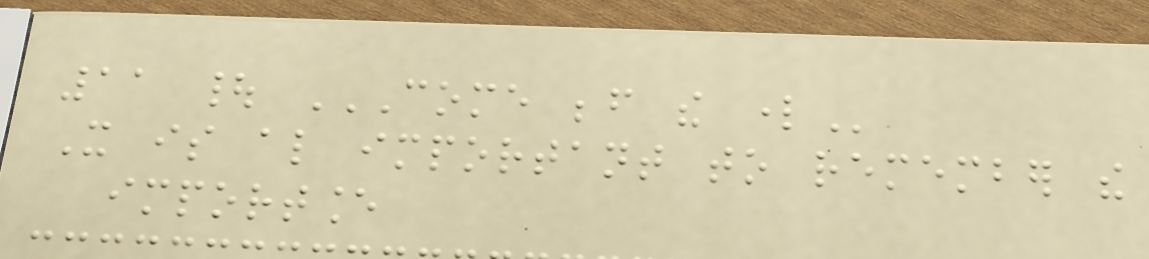11 | COME BEFORE THE LORD
It is also important to remember the
importance
